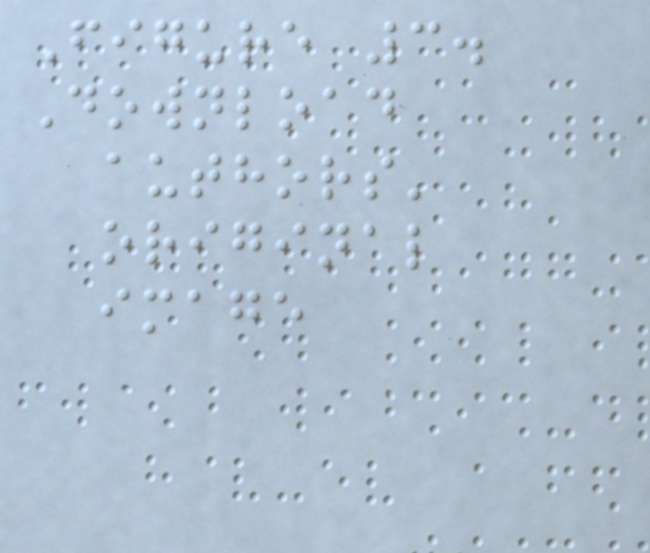Figure 3.
Download
authors'
original
image
